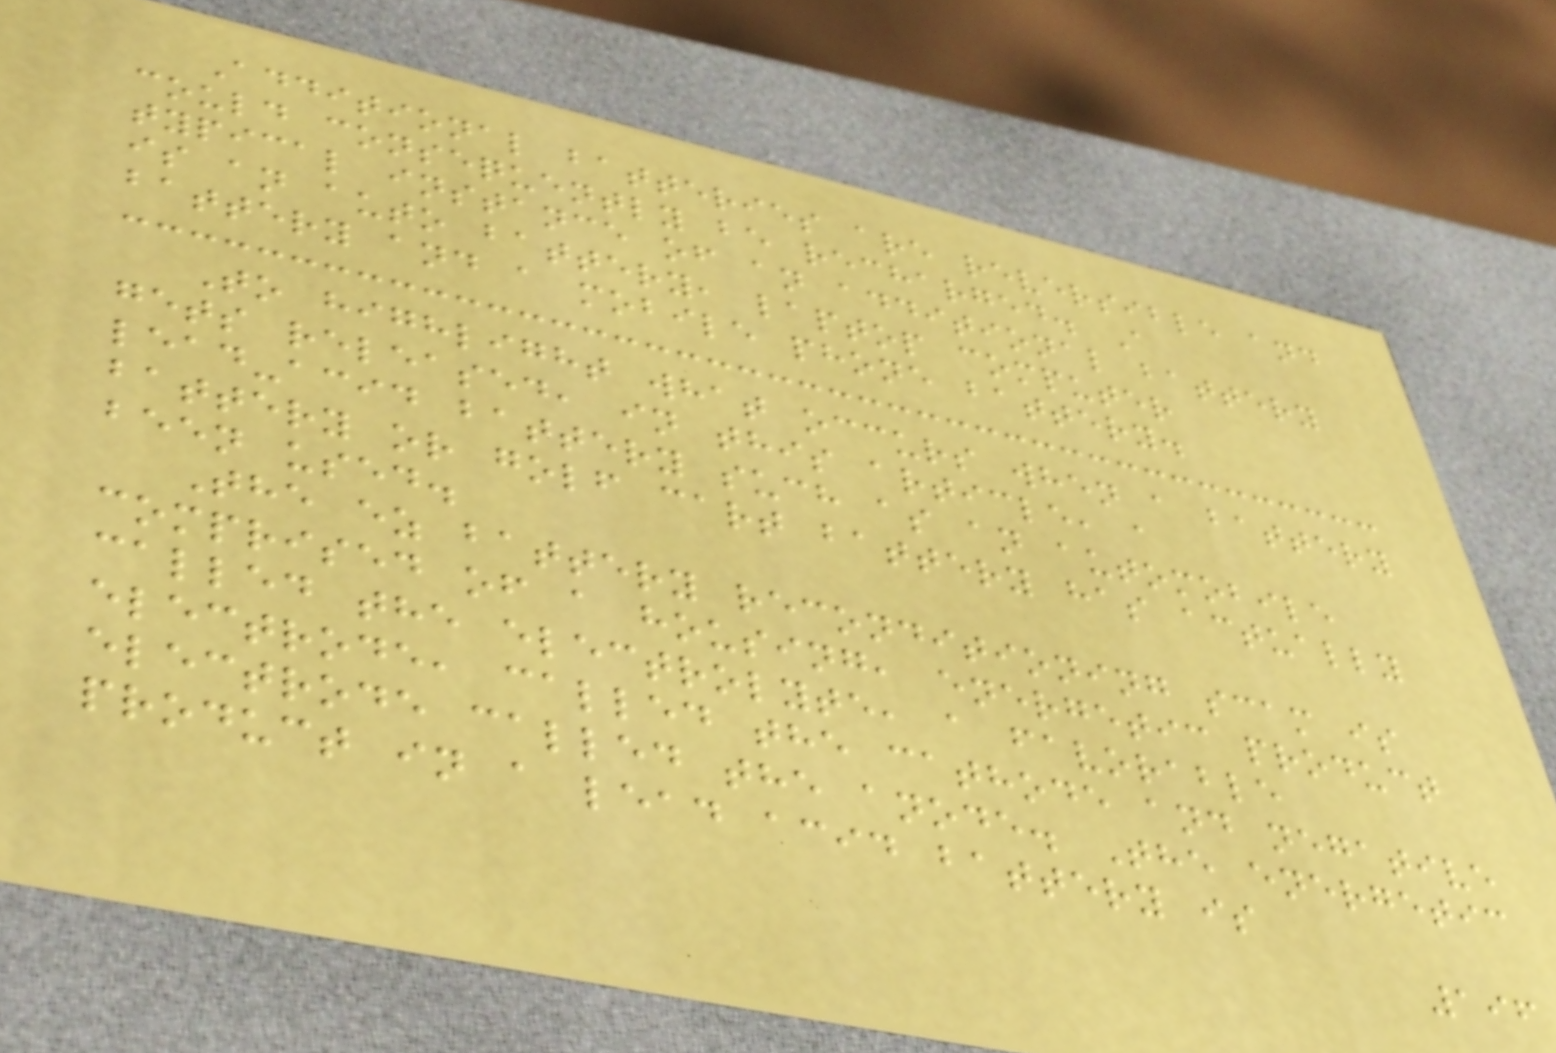Additional batteries are reversible and
could consequently be recharged. A
typical instance of an additional battery
is an auto battery, laptop computer
battery and a mobile phone battery.
To highlight what occurs when a battery
gets released, in this article, a
lead-acid battery such as an automobile
battery or golf cart battery has actually
been used.
The ez battery reconditioning scam is
comprised of a housing, energetic product
called the electrolyte, a favorable
electrode, called the cathode and negative
electrode called the anode. The energetic
product in a lead acid battery is
196
